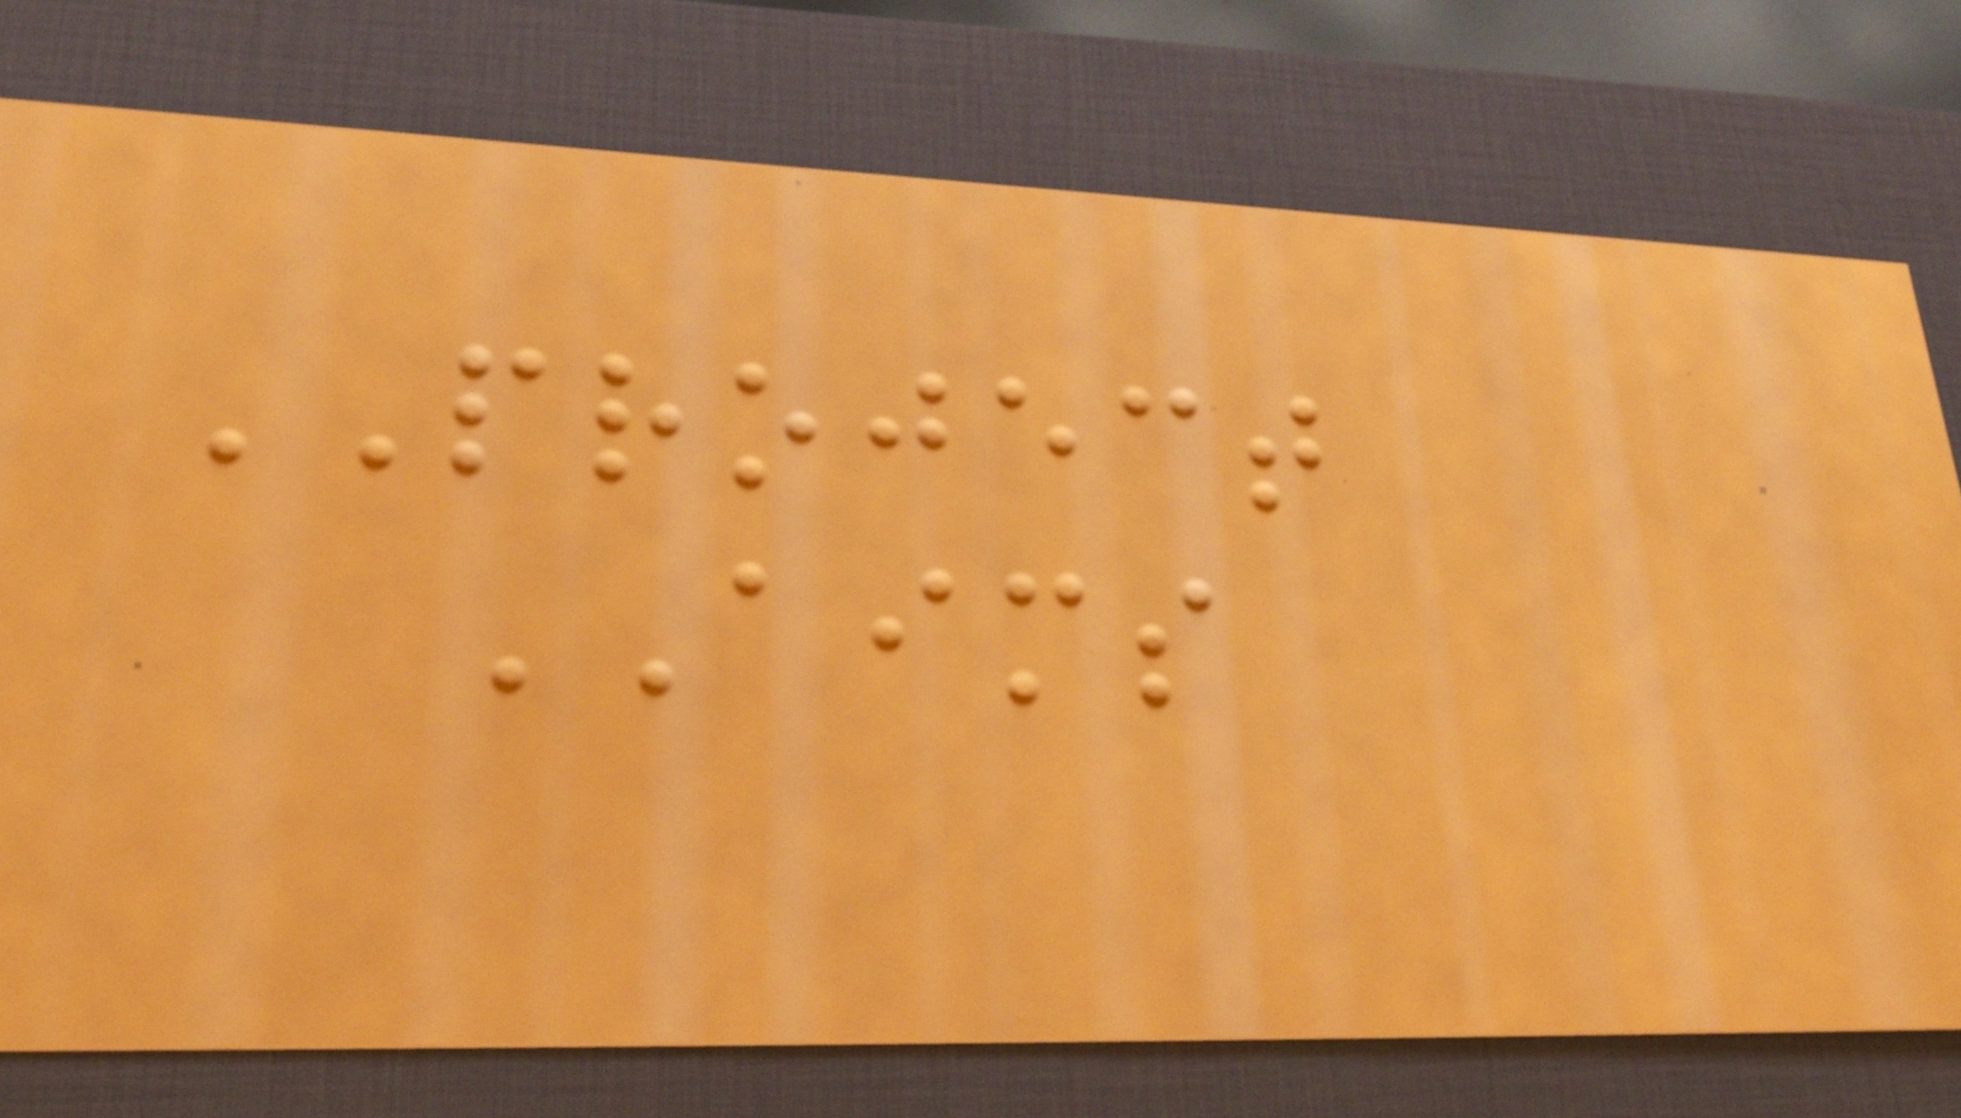PROJECT
AIMS
